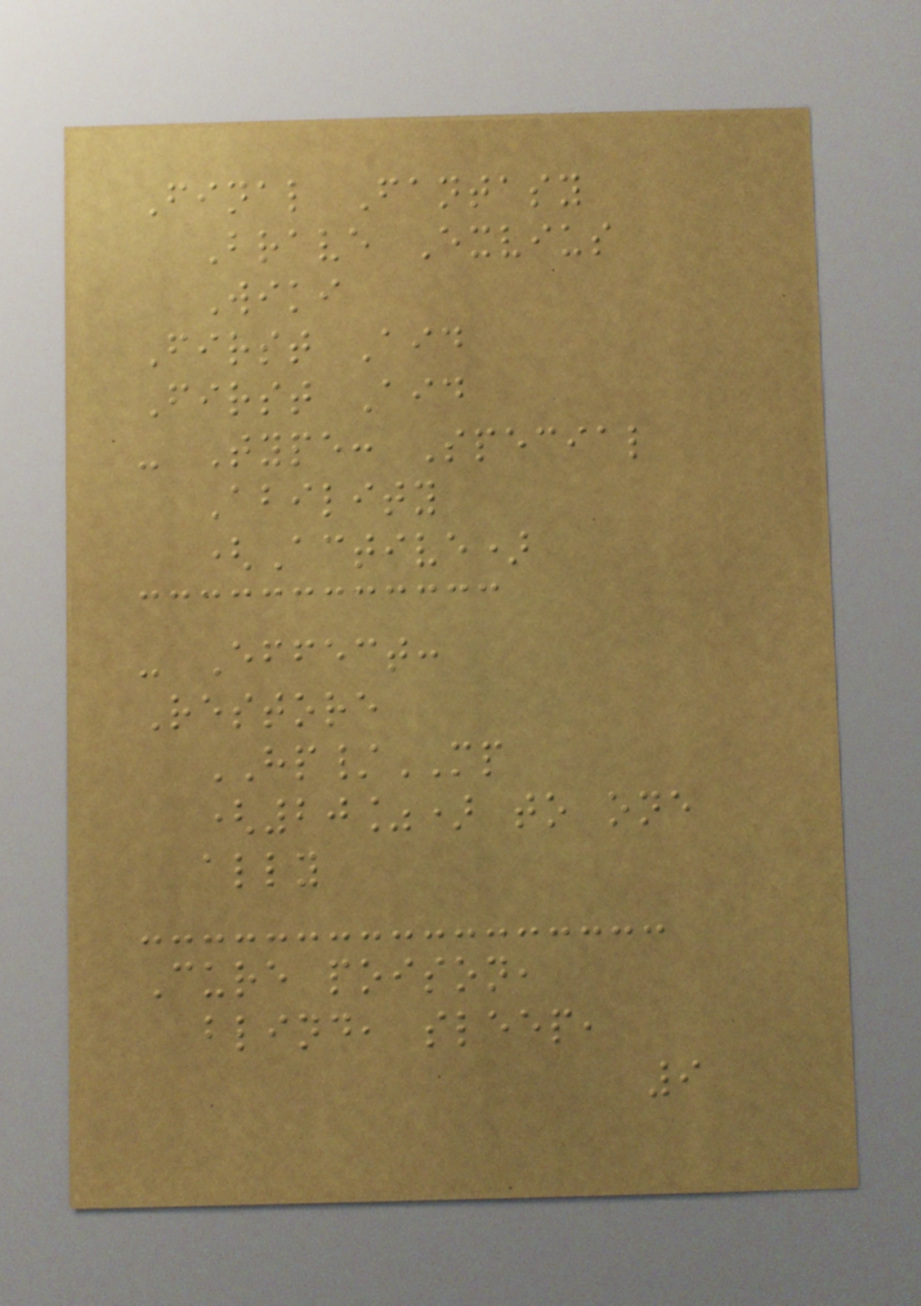Final Fantasy
Brave Exvius
Wiki
First Aid
First Aid
- Type: Special
Ability
(Active)
- Effect:
Restore
HP/MP
(20%) to one
ally
Cure poison,
blind, sleep,
9
